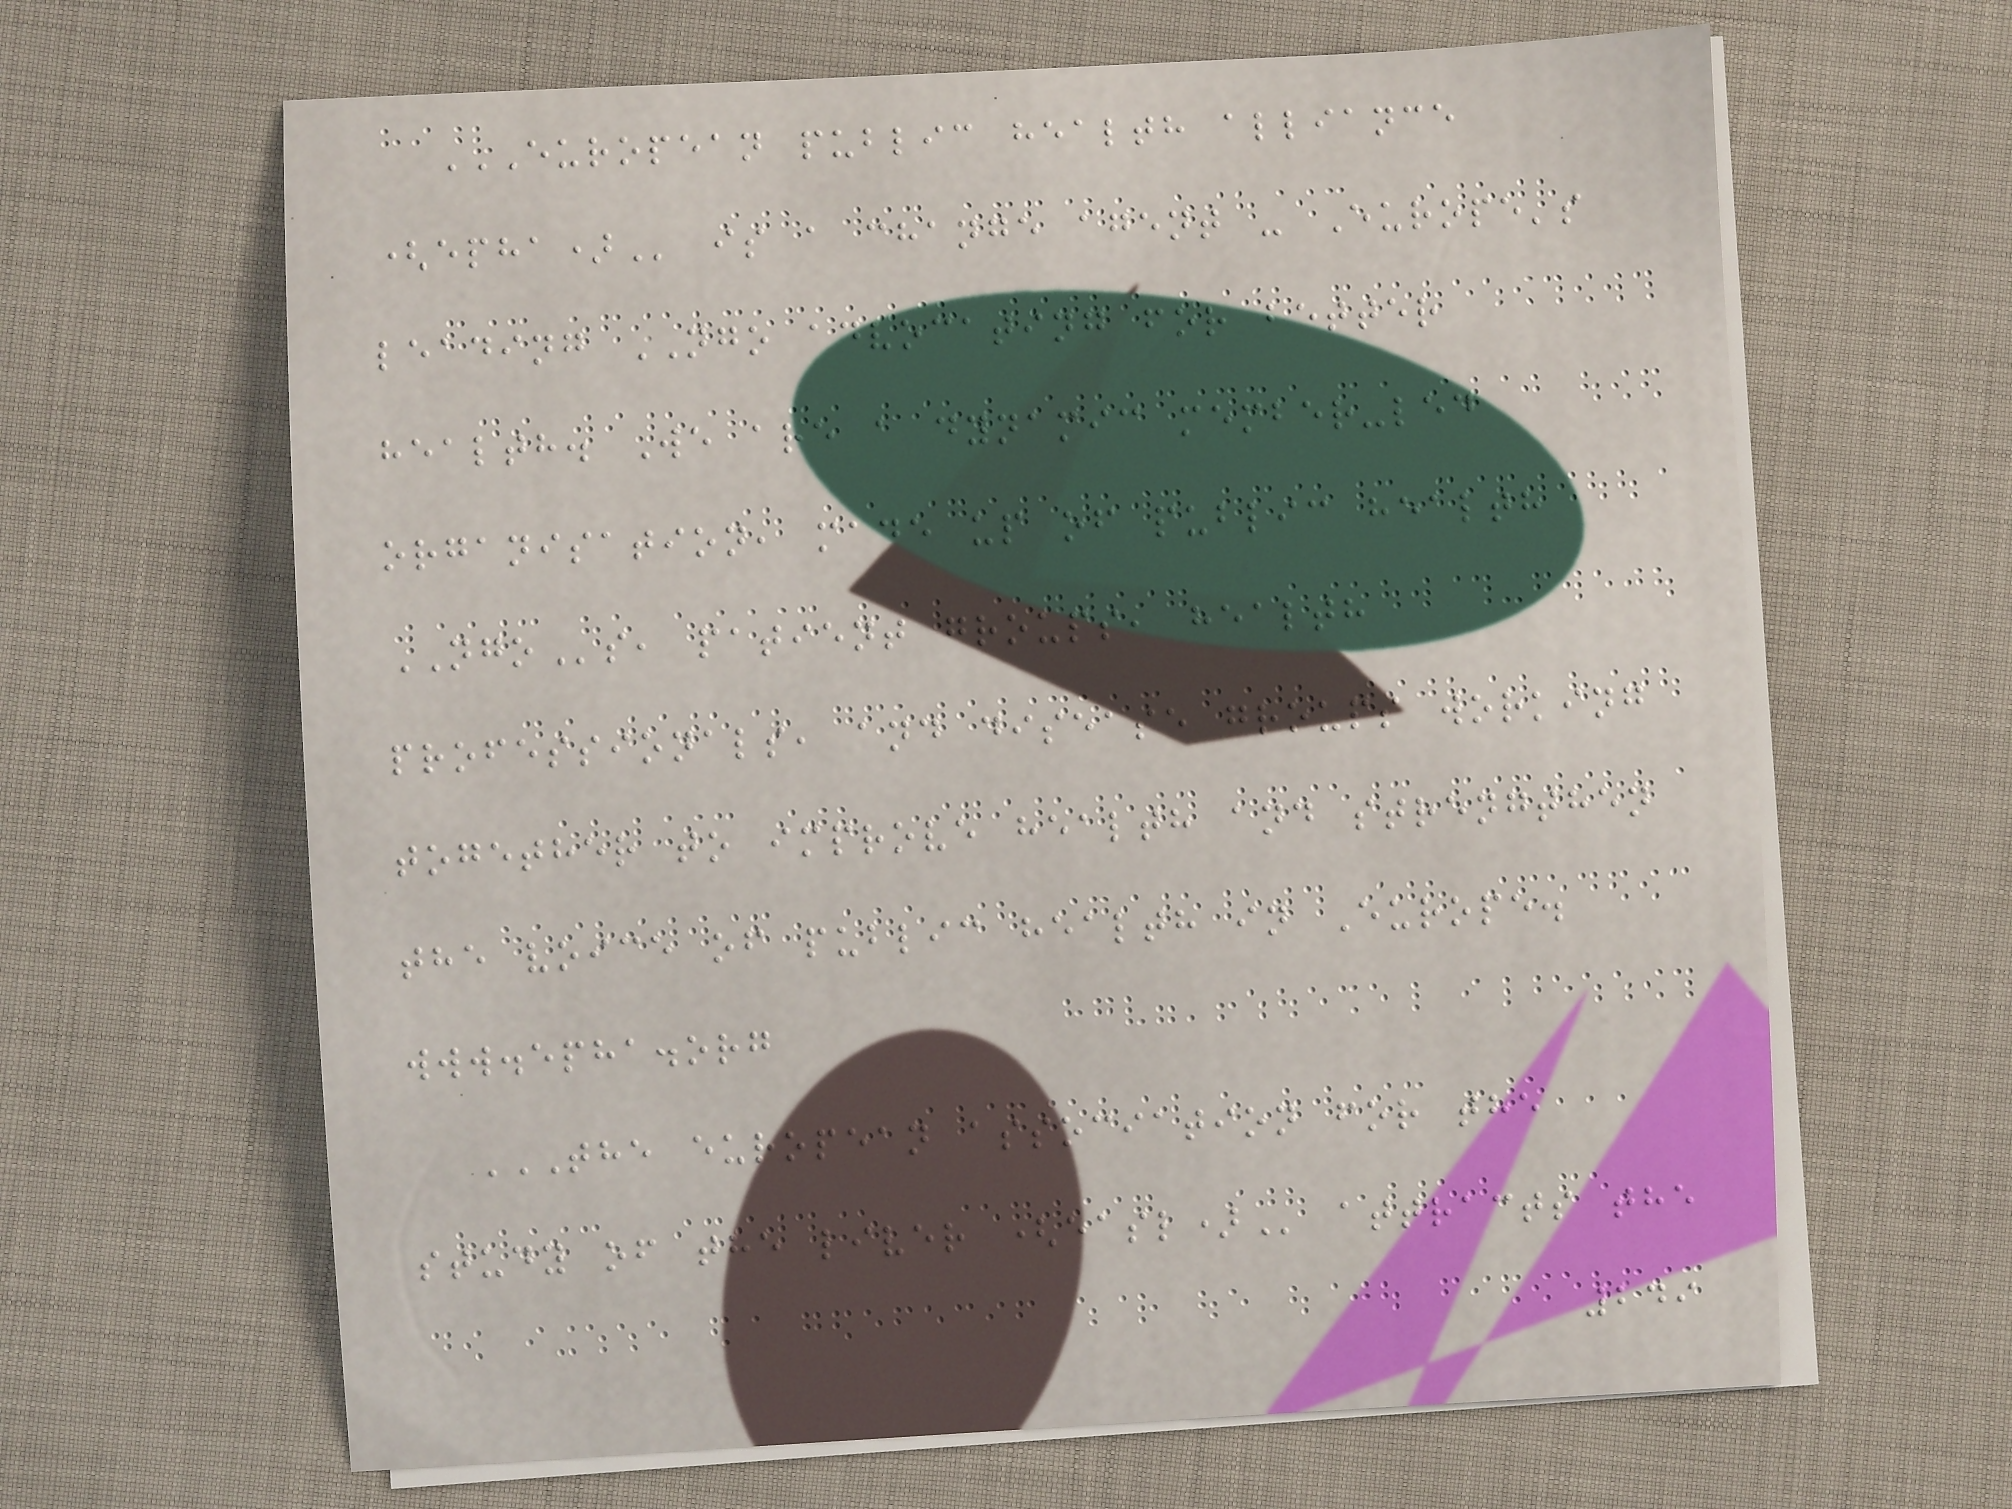EUROPEAN PUBLIC HEALTH ALLIANCE
(EPHA) is a change agent - Europe's
leading NGO advocating for better
health. We are a dynamic member-led
organisation, made up of public health
NGOs, patient groups, health
professionals, and disease groups working
together to improve health and strengthen
the voice of public health in Europe.
www.epha.org
THE EUROPEAN ASSOCIATION FOR THE
STUDY OF THE LIVER (EASL) attracts the
249
